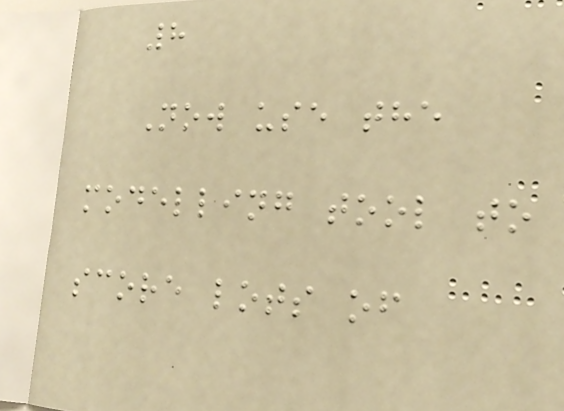8
Now use the
modelling tool to
score lots of
